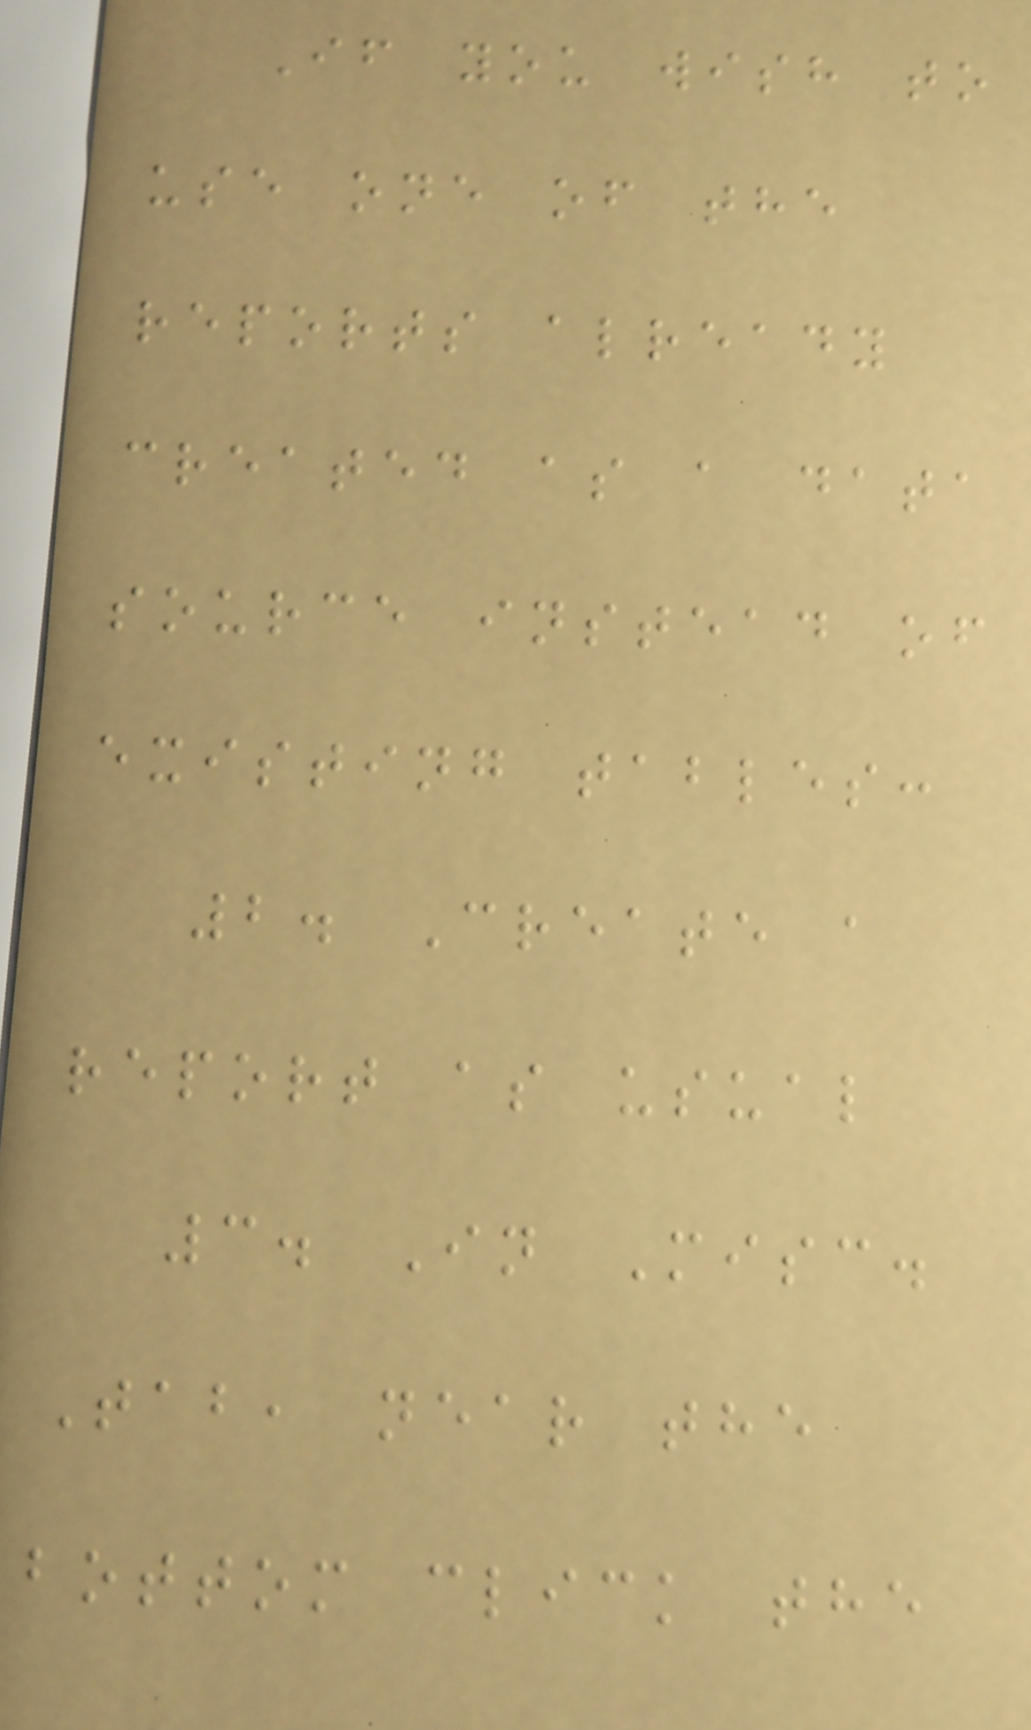If you wish to
use one of the
reports already
created as a data
source instead of
existing tables:
2. Create a
report as usual
3. In Misc.
Tab, near the
bottom click the
